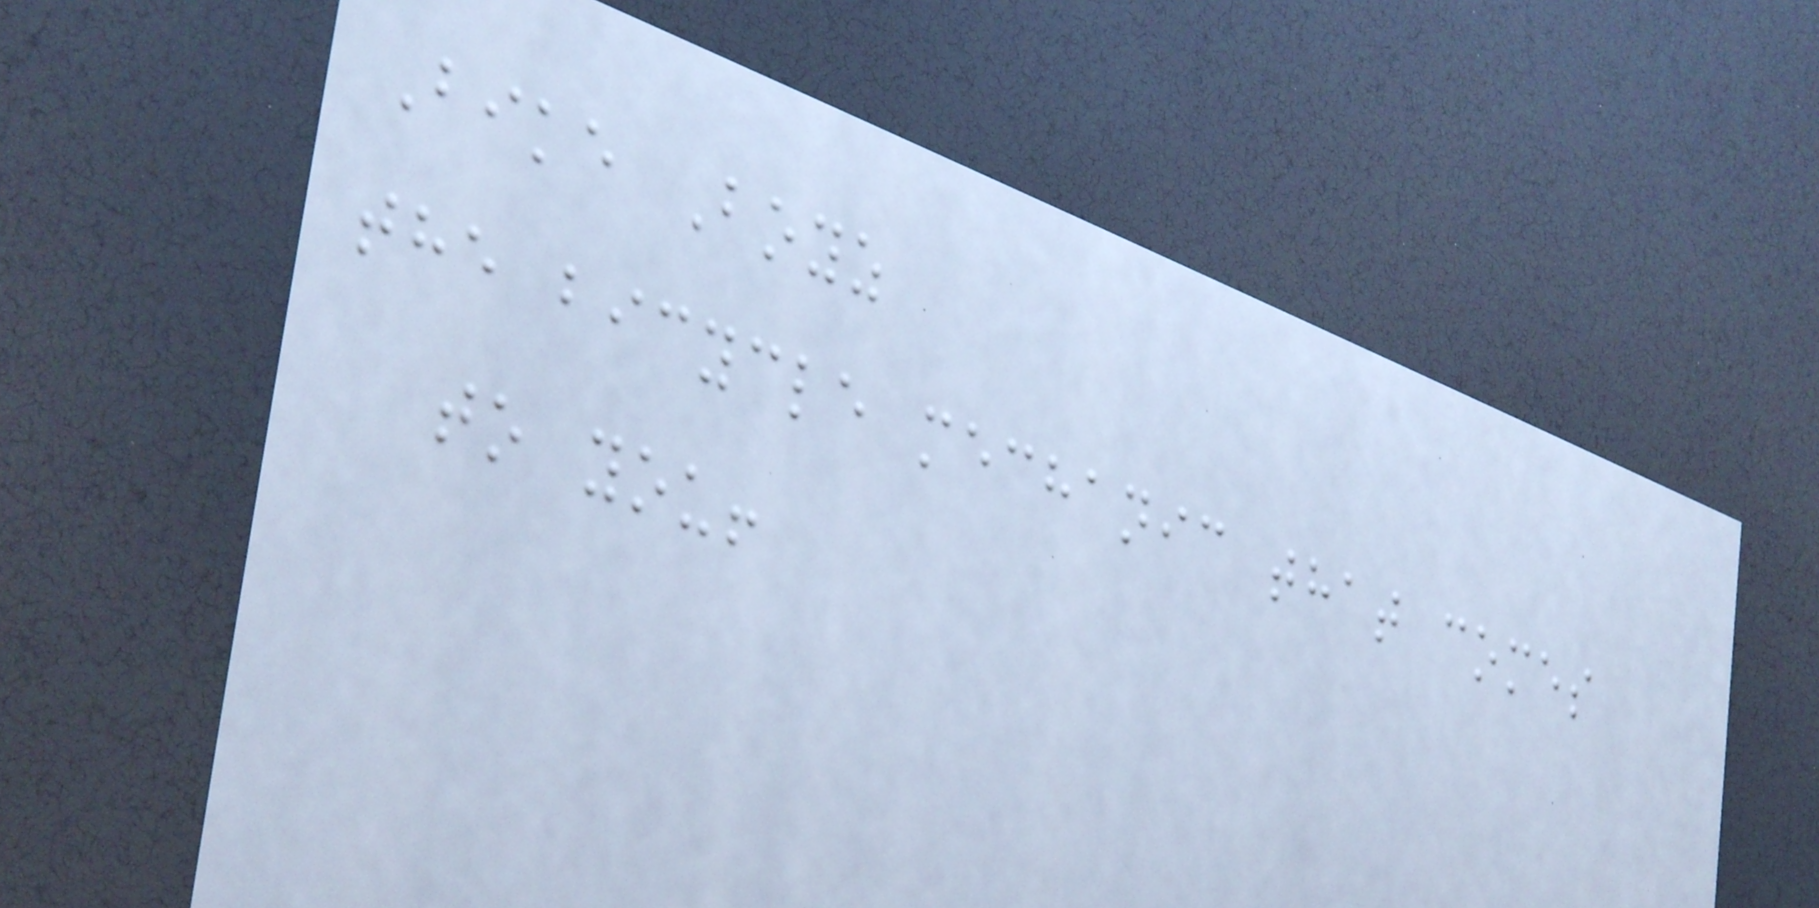Bike Boyz
the bicycle mechanic that comes
to you!
